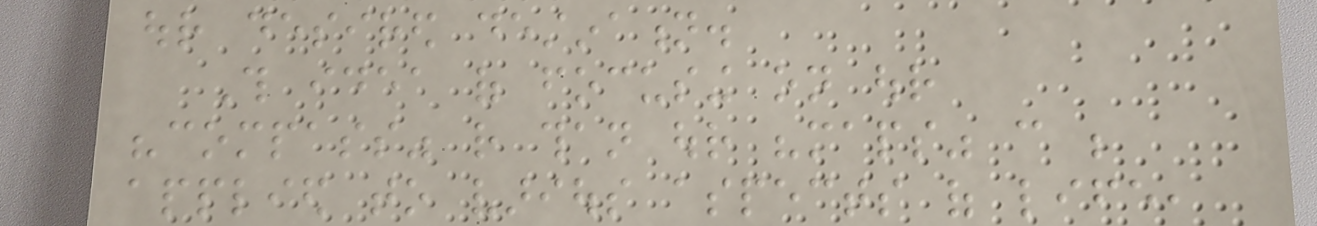our desired destination.
This idea of focusing on our
"compass" rather than our "maps" can be
applied to various aspects of life,
